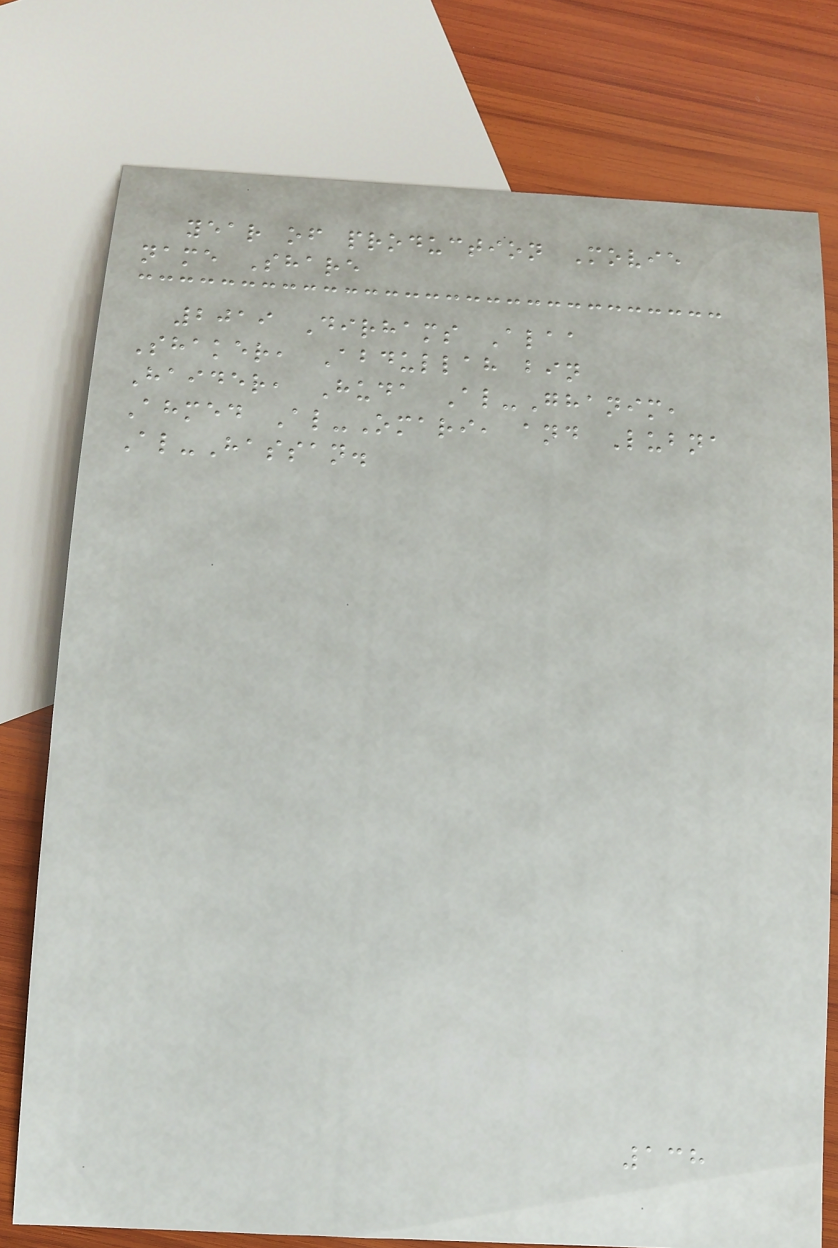year of production Movie
name Share
2019 Dirhams Alaa
Shaker, Abdullah bin
Haider, Huda Al-Ghanim,
Ahmed Al-Omari, and Lubna
Al-Hassan.
138
